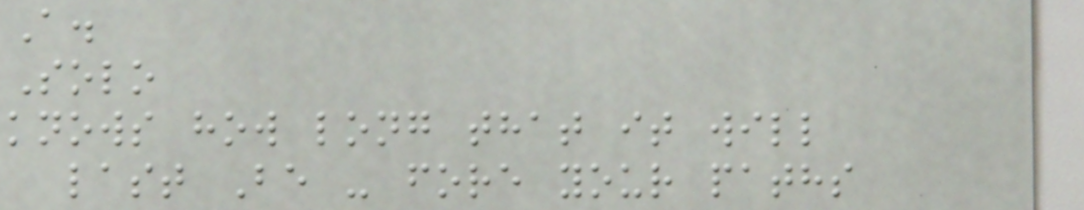A.
Solo
knows how long that it will
last Be - fore your paths
